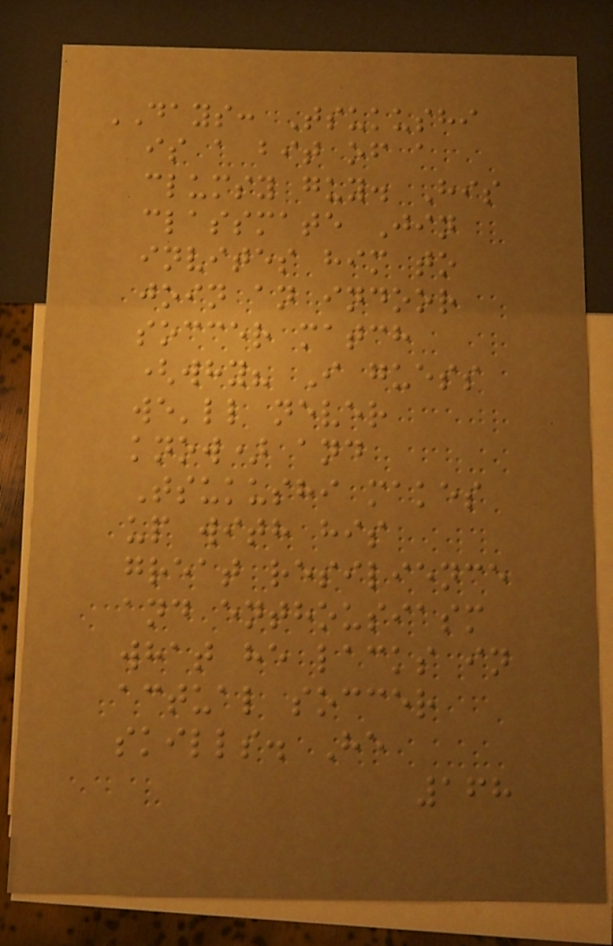DAYS: Tsukushi
is a bit of a
clumsy guy. His
classmate Jin
invites him to
join an indoor
soccer match
(why? I guess
we'll never
know) and
Tsukushi makes
up with his
great resilience
and enthousiasm
what he lacks in
actual soccer
skills. He
168
